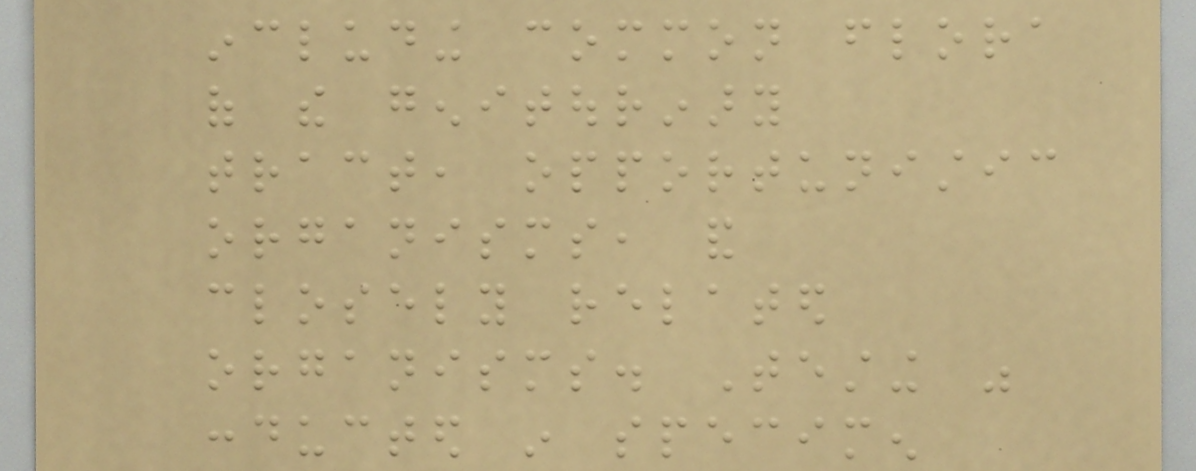including common flora
of the genitourinary
tract, opportunistic
organisms, and
closely related
organisms. Testing was
conducted in specimen
